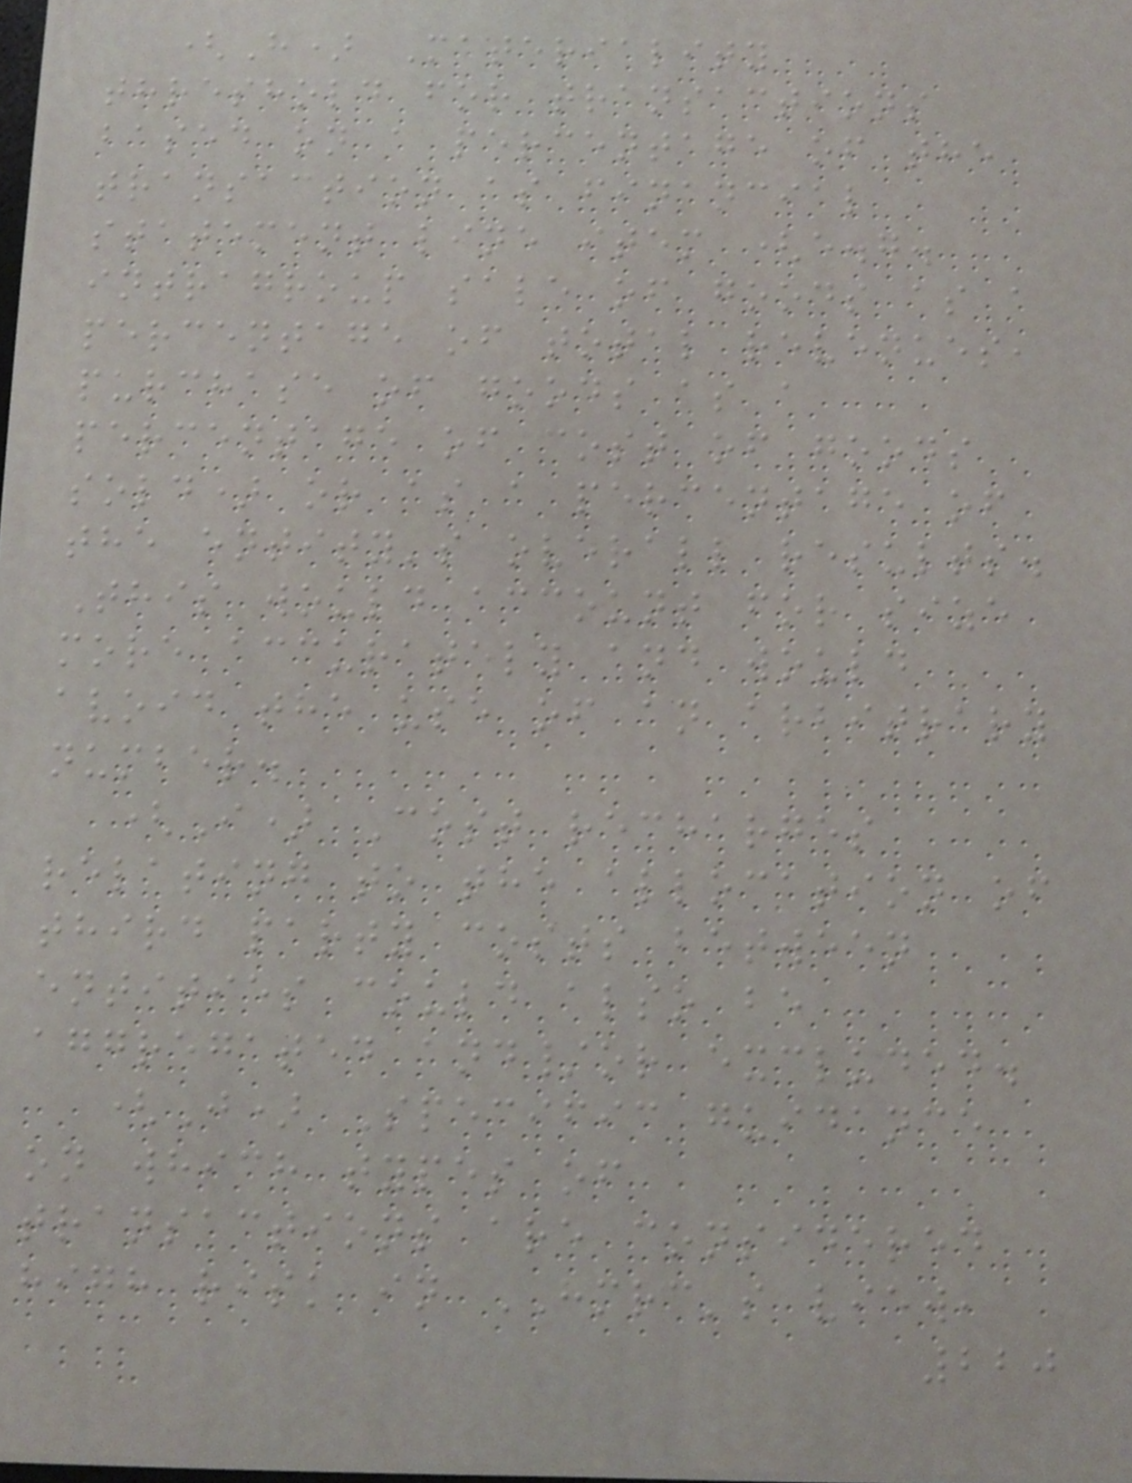(H) Materiality
threshold for transactions
based on a percentage of the
transaction as financial
statement line item (e.g.
intragroup sale of goods as a
percentage of total revenues,
purchase of goods as a
percentage of cost of goods
sold) or as a percentage of
the entity's overall results.
This would account for size
more accurately and would
avoid the use of an arbitrary
number.
(I) Cost recharges
relating to the allocation of
third party costs between
entities could also be
aggregated and/or excluded.
(J) Specific guidance
on which types of
transactions are considered
high risk in HMRC's view,
220
